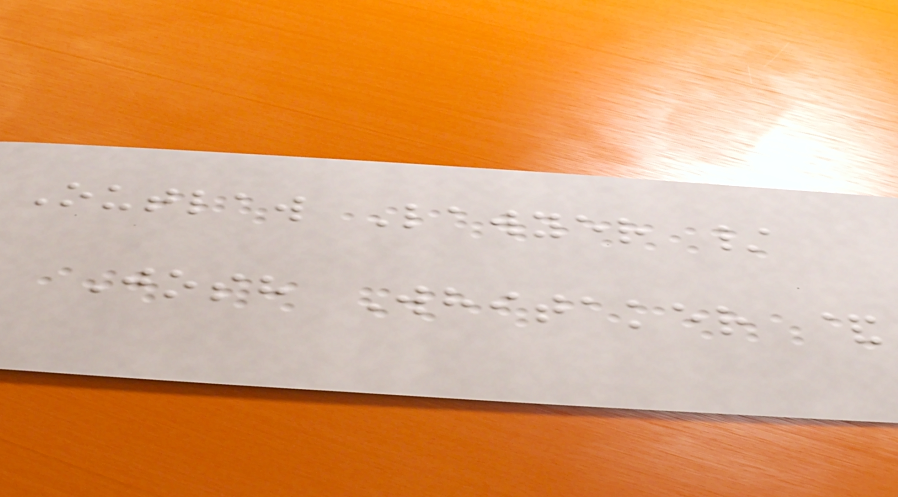Outlaw Lawyer /
Josh Whitaker &
